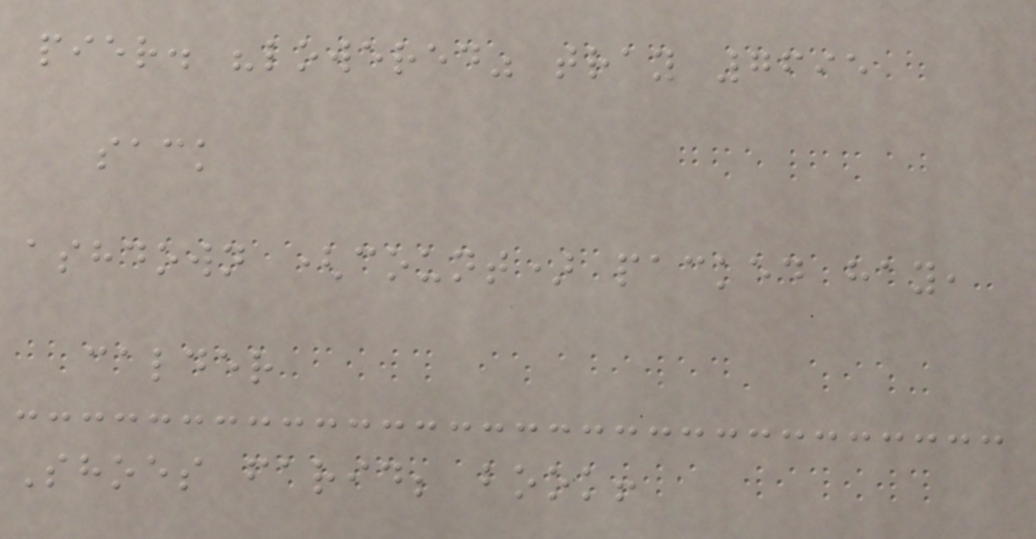pier. "lowered" tray 7695
sack
ashdown (count) packed hay,
calder
Shoes farid; book!
